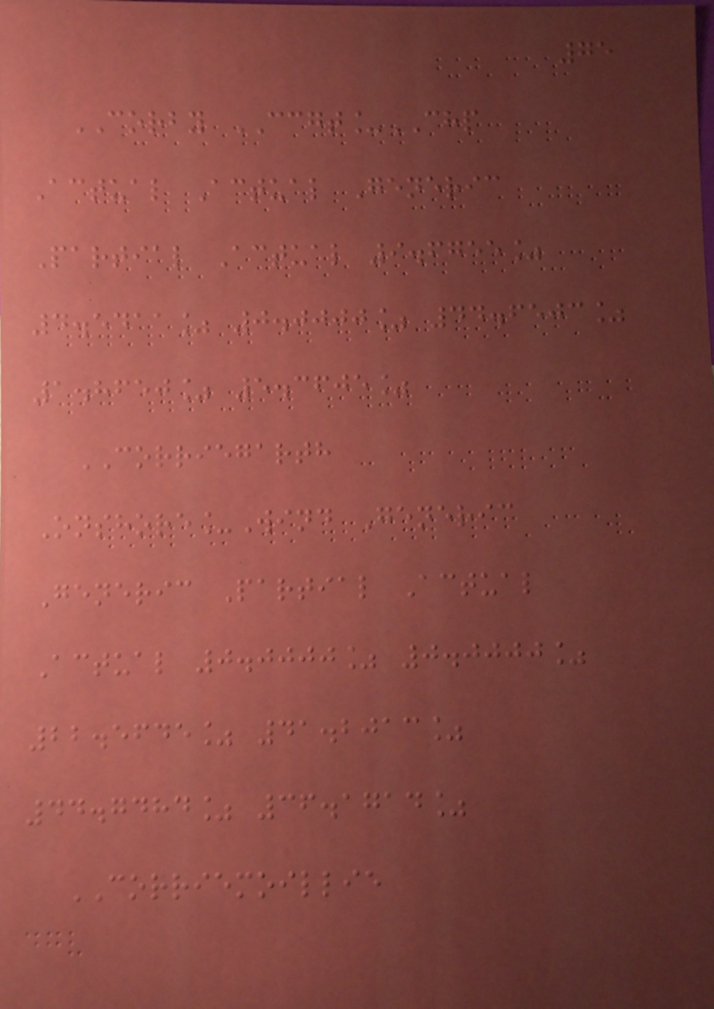75
CORBY CCGT_CHP
Actual Actual Generic
Partial Actual 9.6755%
4.5411% 0.0000% 44.6503%
1.8650% 5.3605%
CORRIEGARTH
Onshore_Wind Generic
Generic Partial Actual
Actual 0.0000% 0.0000%
22.5645% 41.2013%
44.7484% 36.1714%
CORRIEMOILLIE
